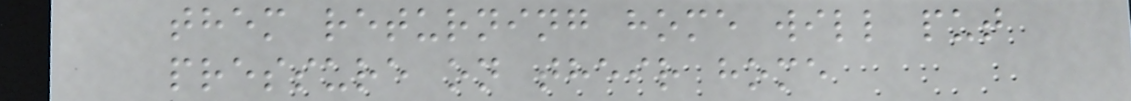them returning home will put
pressure on their home
